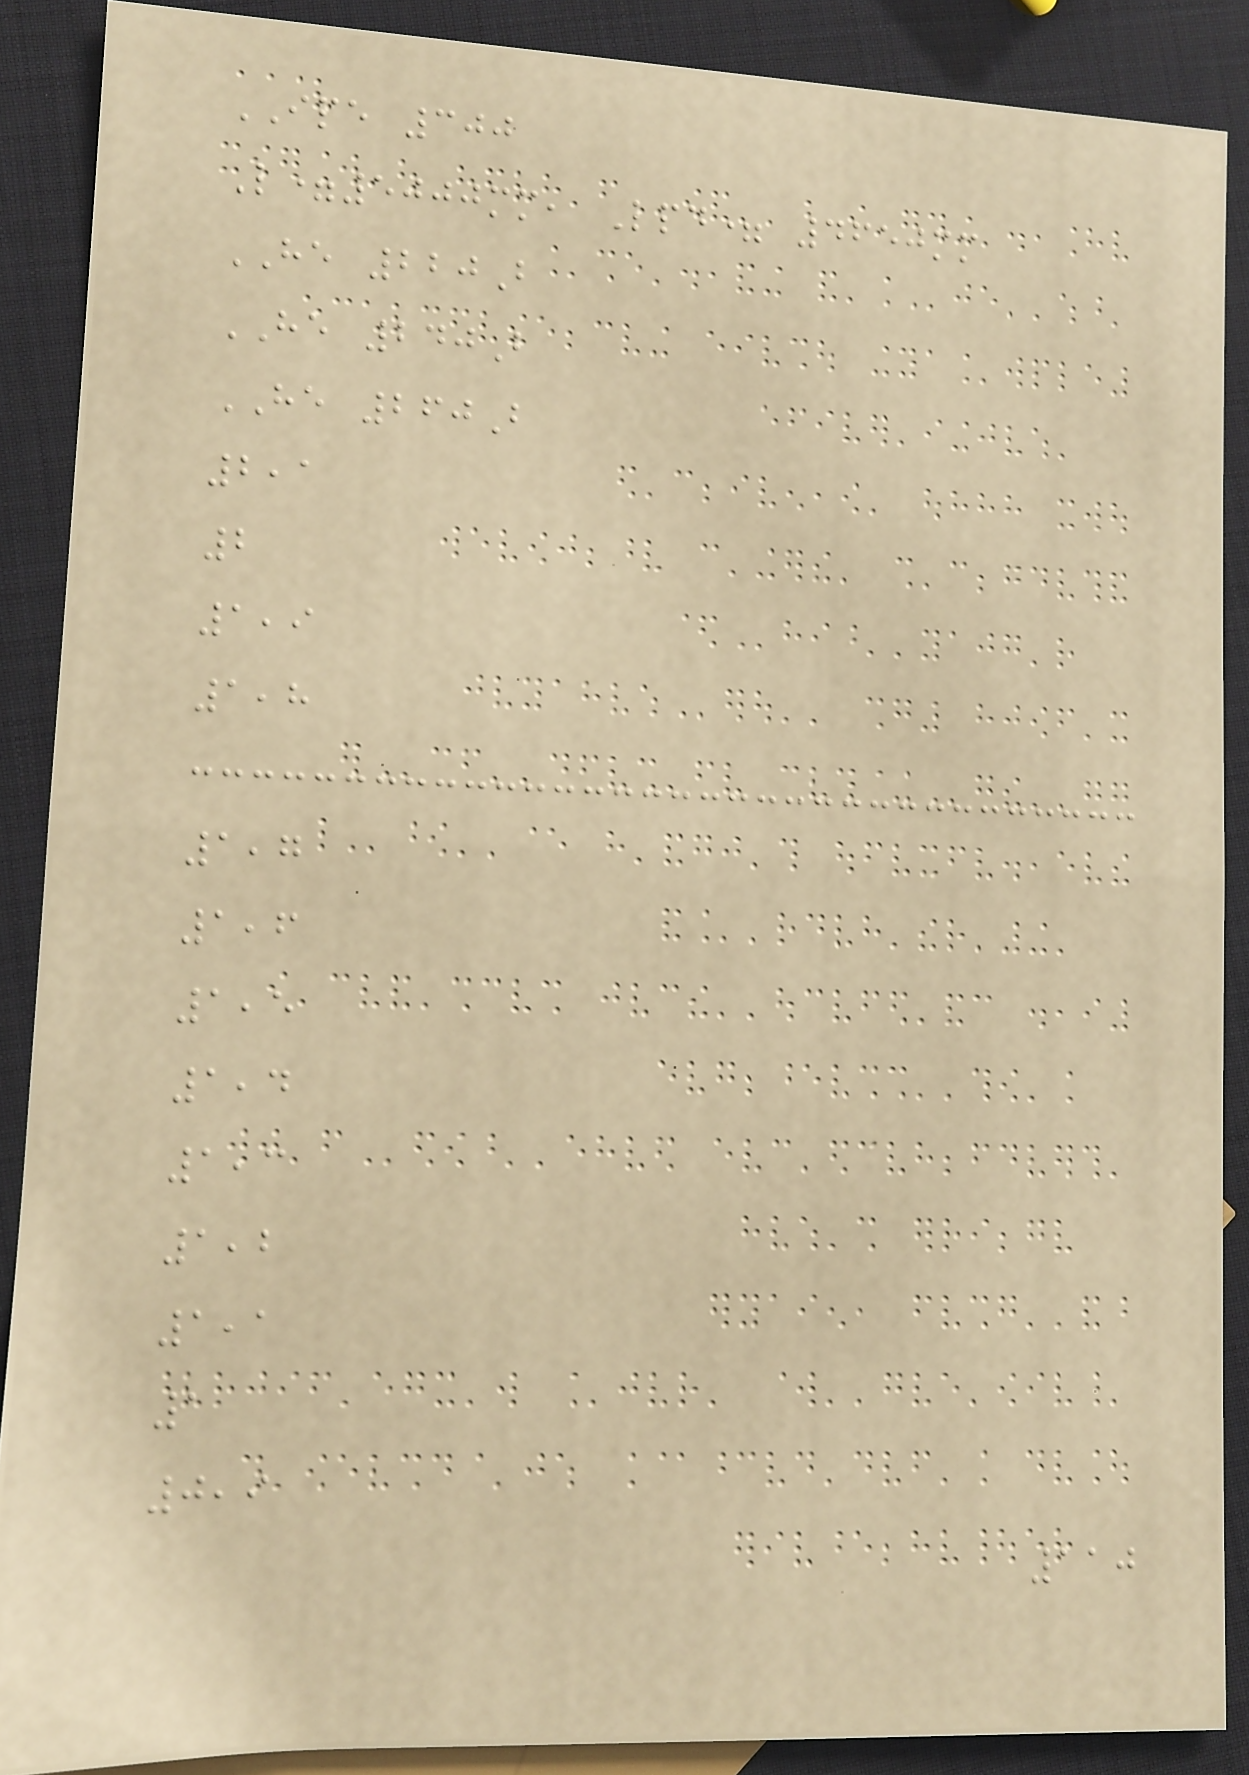IPE 300
L=5000mm, Lpd= 4650mm
HE 220B
HE 240B
HE 260B
2,1
2
1,9
1,8
1,7
1,6
1,5
1,4
1,3
1,2
1,1
1
0,9
110
